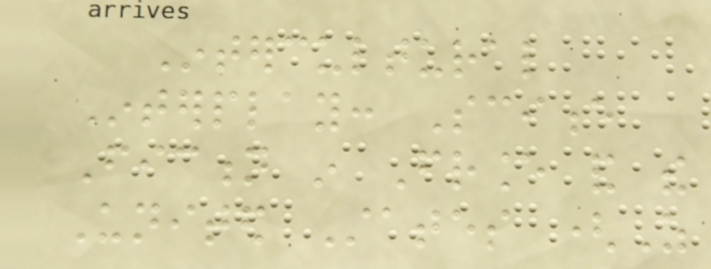Intercultural
Interplay: Science
Fiction in France and the
United States (As
